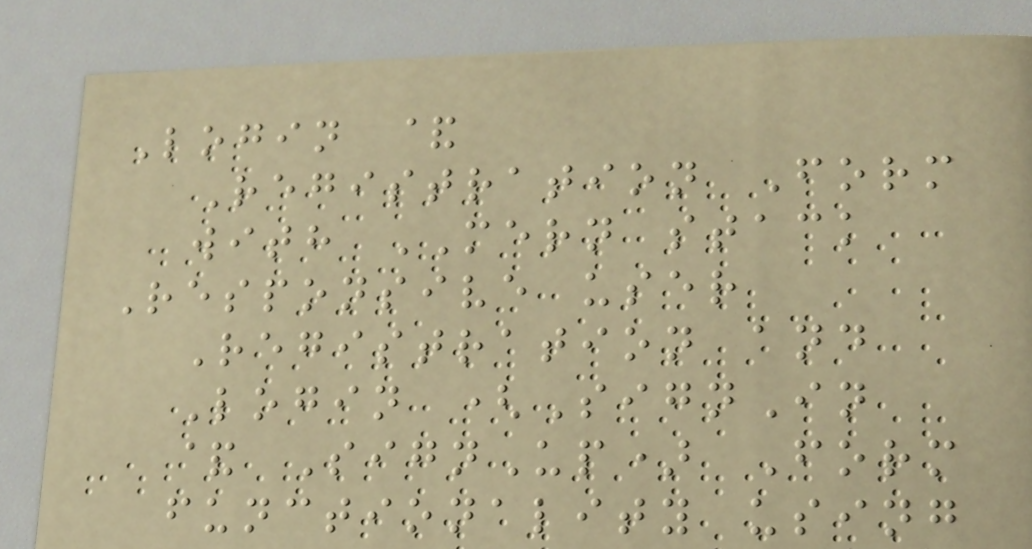Login &
Registration Form
with MERN stack
Responsive user
Registration and
Login (SignIn
& SignUp) Form
functionality using
